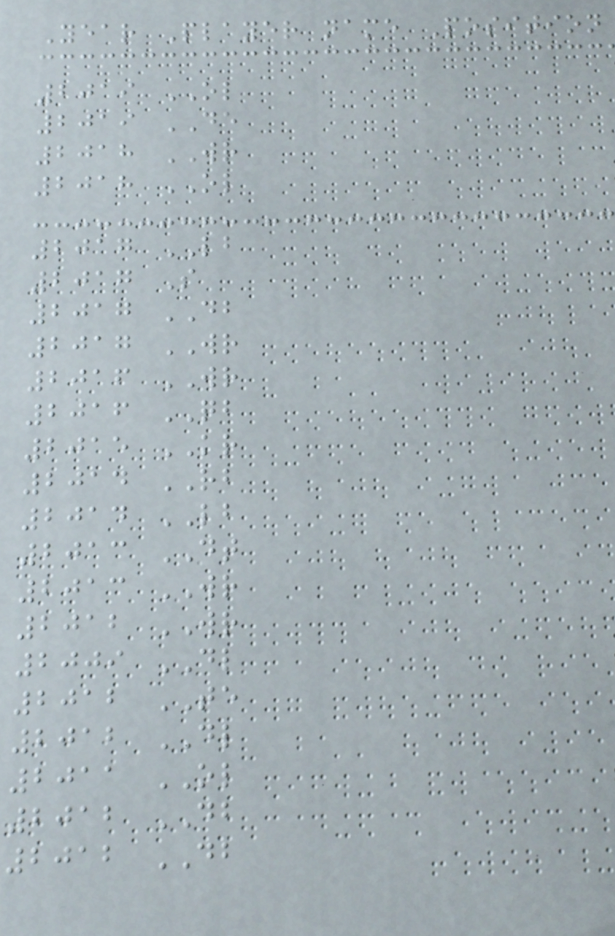Year Player name Position
2019 OL
2019 DE
2018 WR
2018 OL
2017 LB
2017 S
2017 DB
2017 WR
2016 WR
2016 QB
2015 KR
2014 RB
2014 LB
2013 DT
2013 WR
2012 WR
2009 DL
2012 TE
2012 DL
2011 OL
2012 DB
2012 DB
